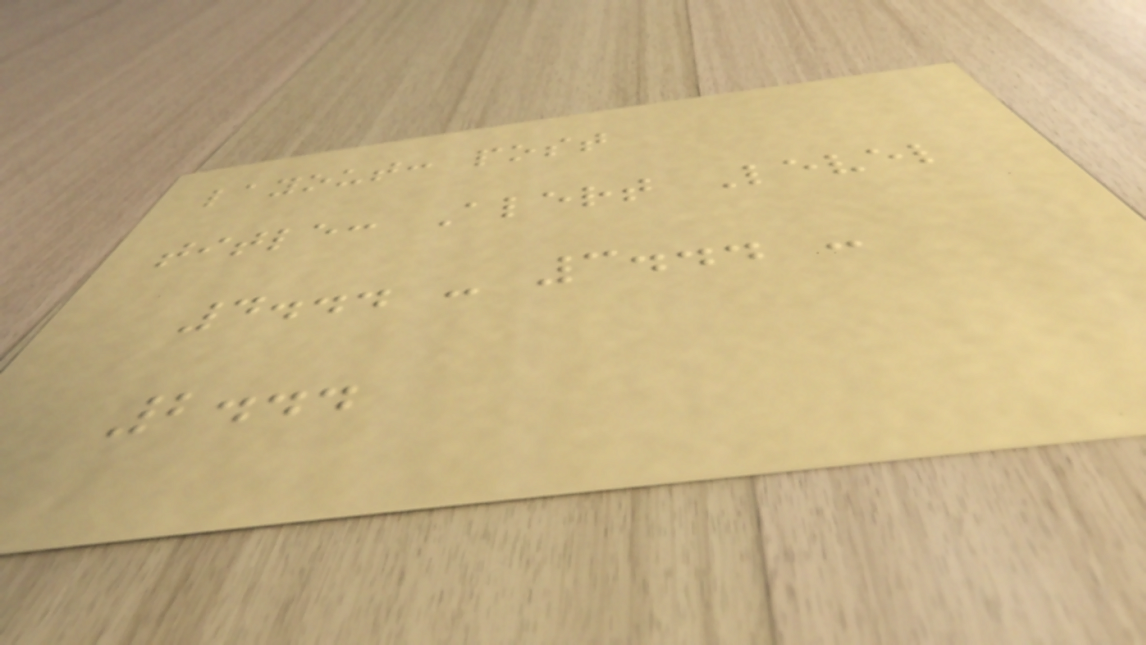layout: post
title: Alert Level
4... - 3... -
2...
